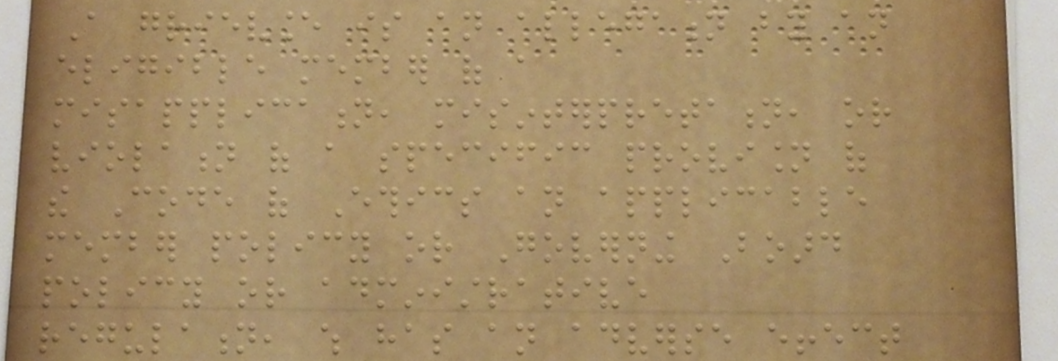A grievance is an allegation by an
eligible member of a
misapplication, misinterpretation, or
violation of a specific provision of
the Code of Ethics an applicable
member policy or Governing Board
policy or administrative
regulation, which has an adverse effect
